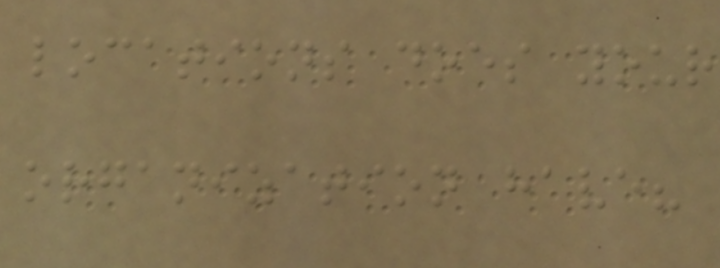locations does your
organization have?
